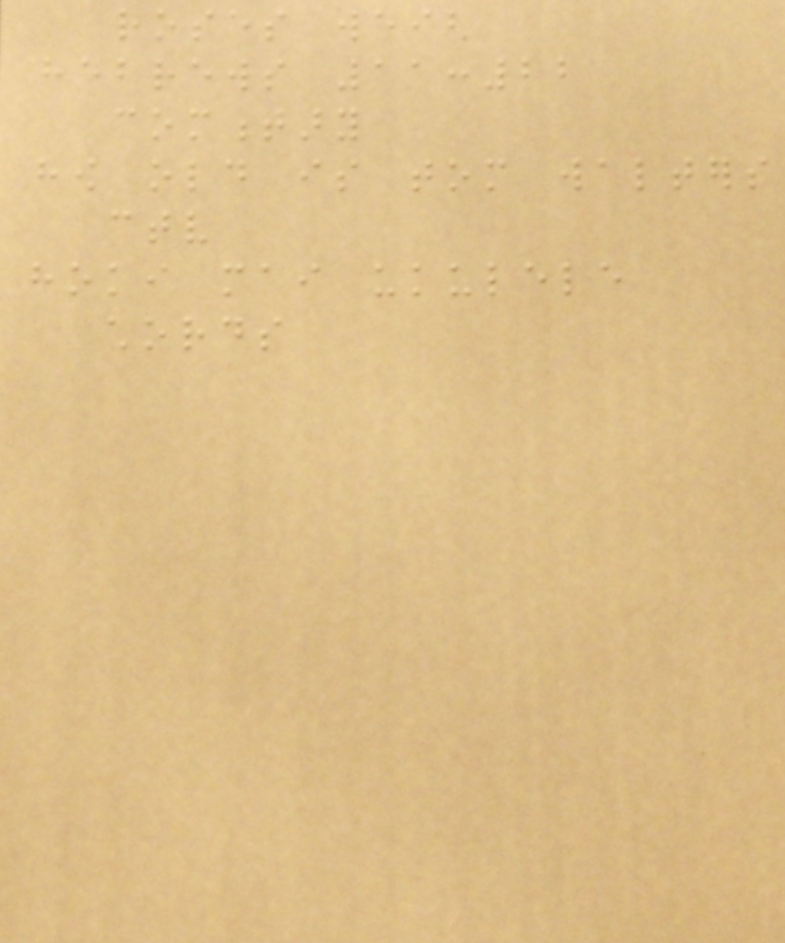roses weigh
hebrews 11:22
commentary
how old is tom walters
ctv
hoki mai ukulele
chords
